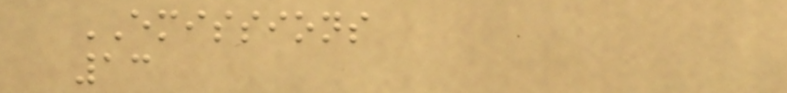EMISSIONS
13
